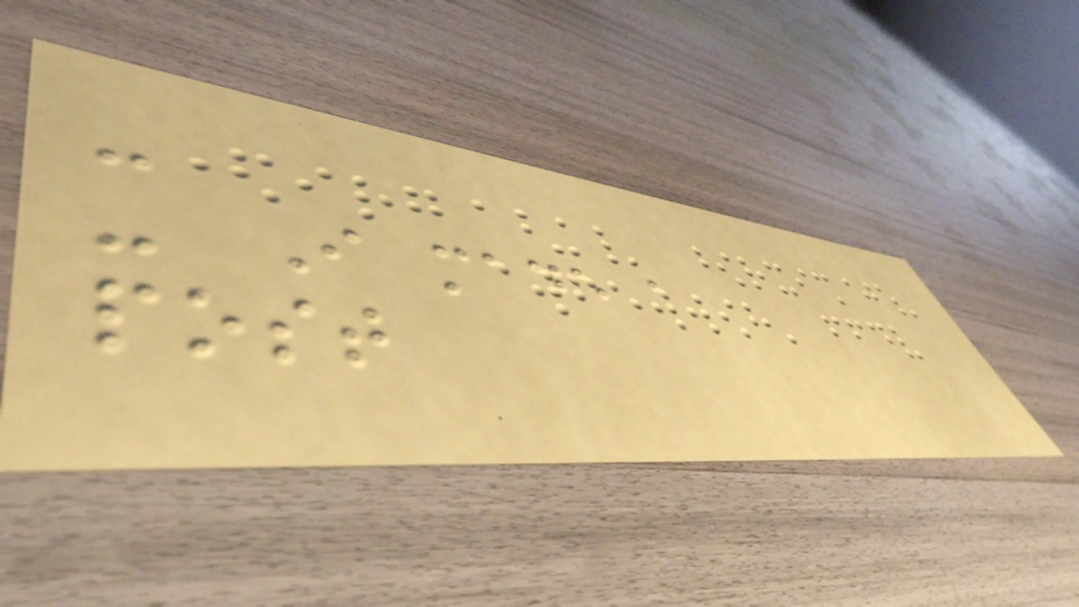-
- I made a
post
